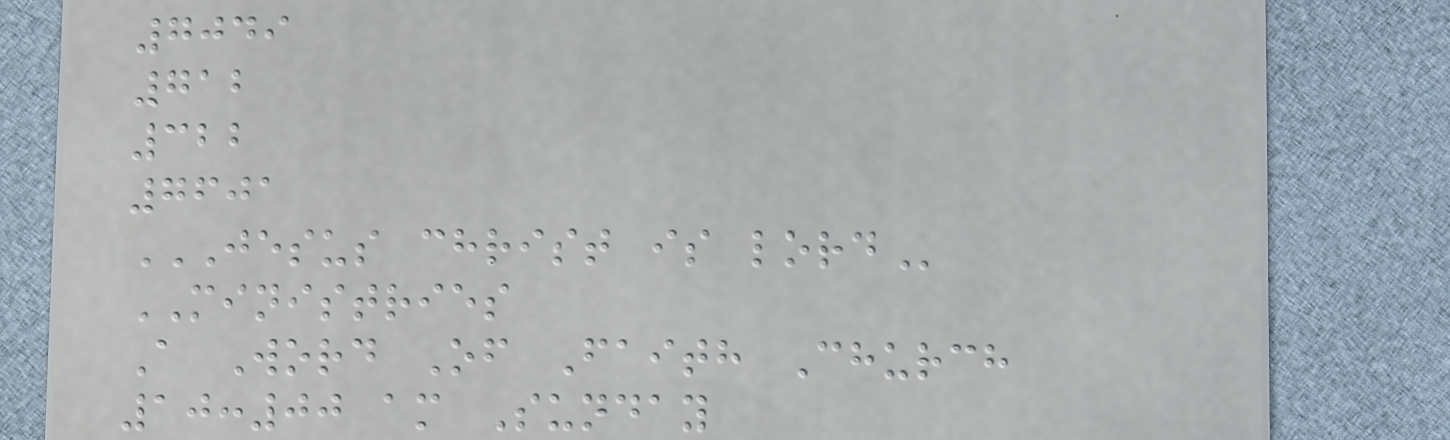7049
712
322
7601
JESUS CHRIST IS LORD
MINISTRIES
A Word Of Faith Church
10:00 am Sunday
